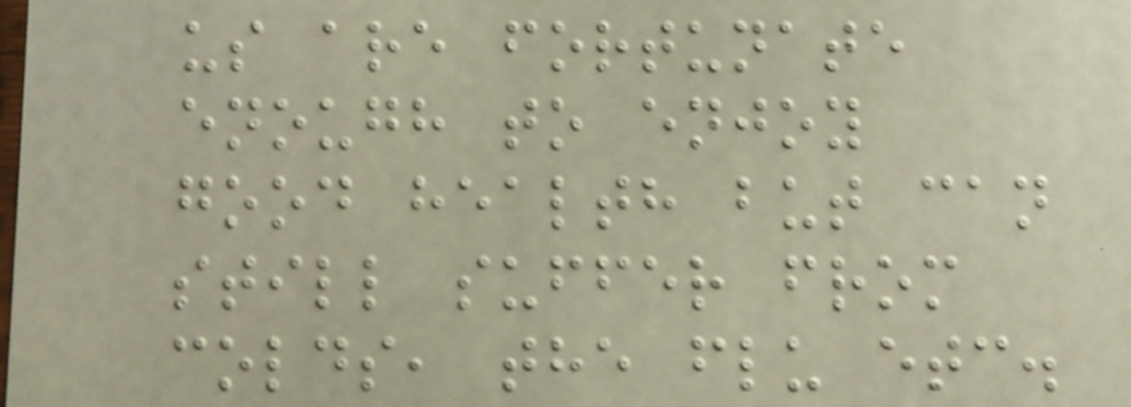us are fortunate
enough to enjoy
good health but can
still suffer from
colds, the flu etc.
